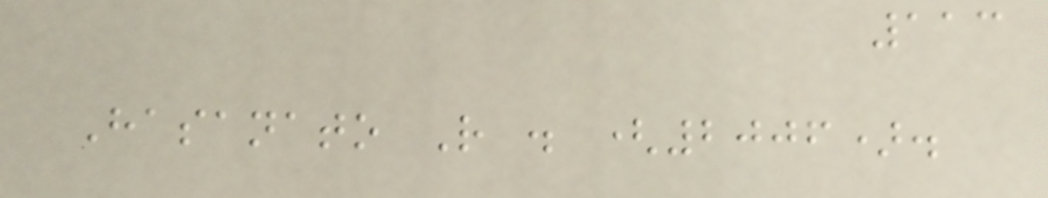113
Hasanato R . (2006).
